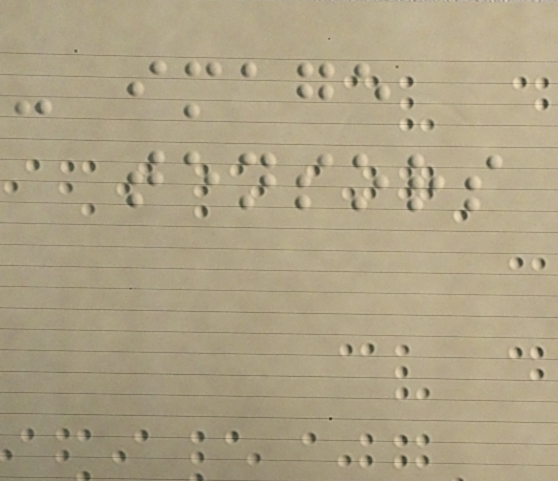- image
tensors
